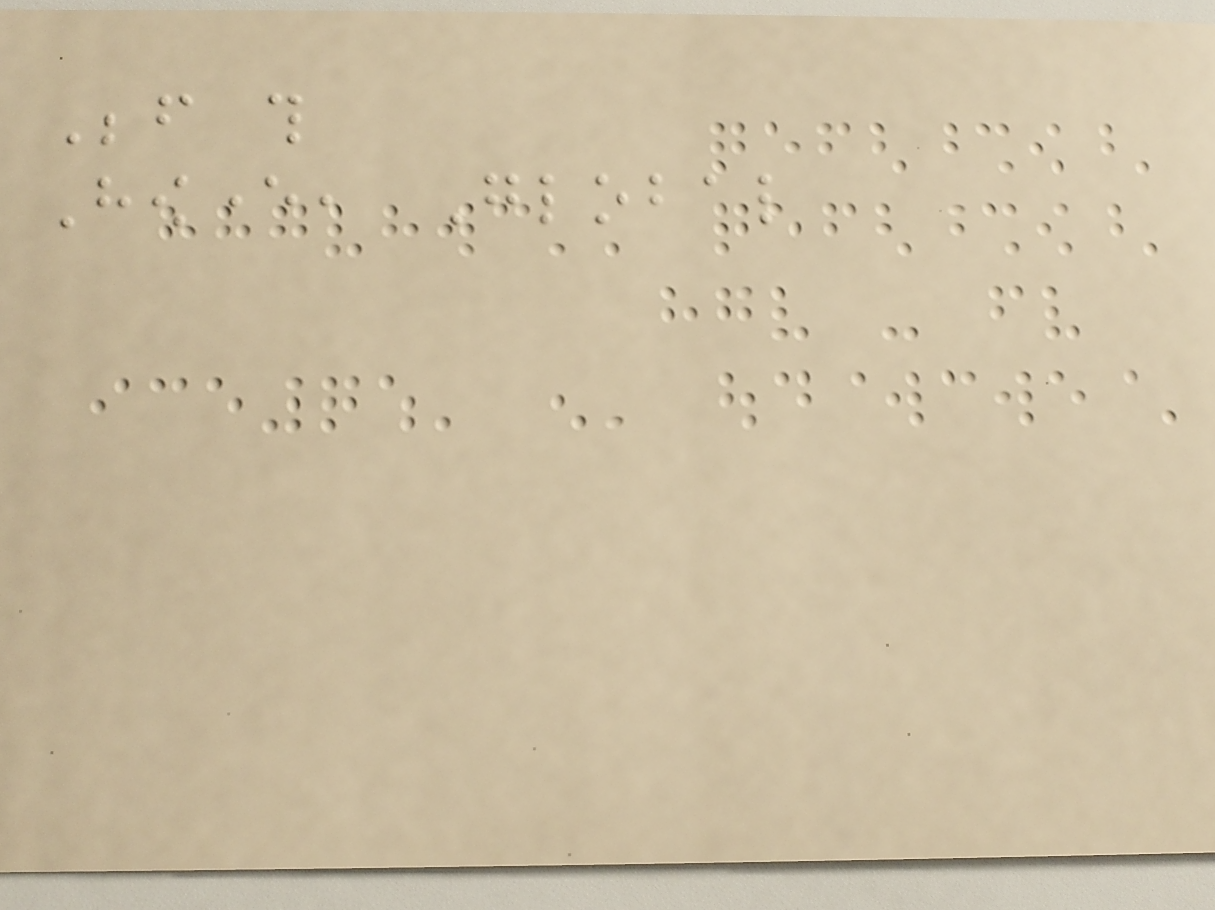Before this
However, Global
